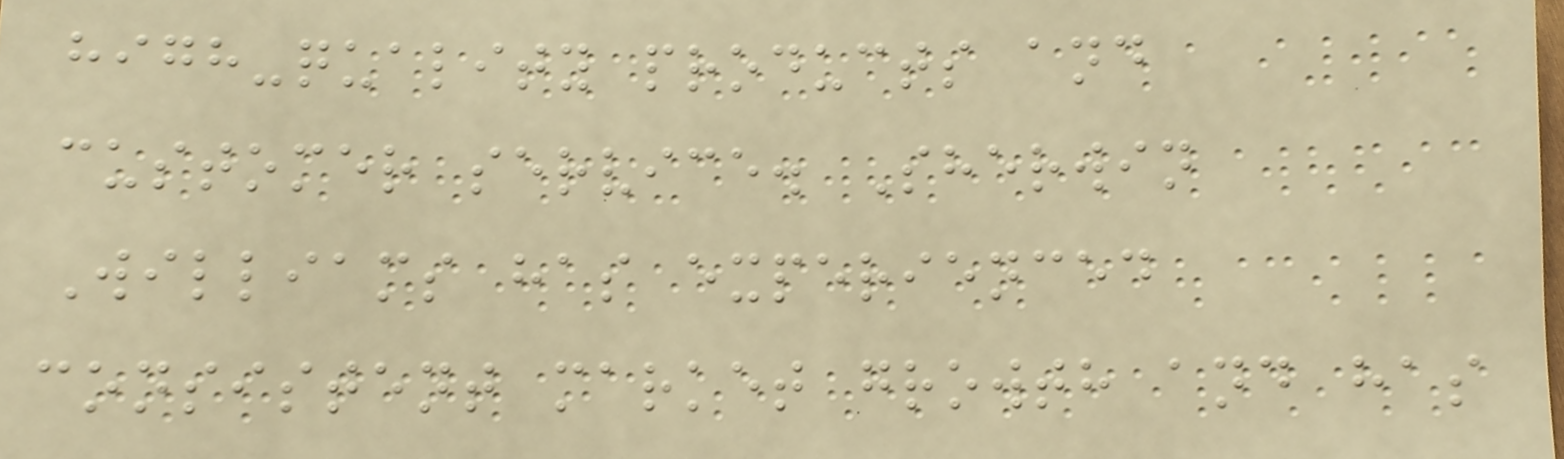high-quality products and
customer service. Sherwin
Williams has experienced
consistent market growth and has
